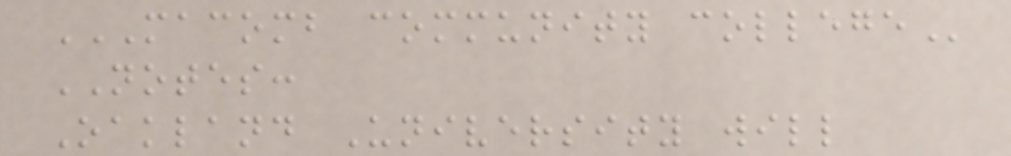MACOMB COMMUNITY COLLEGE
NOTES:
Oakland University will
